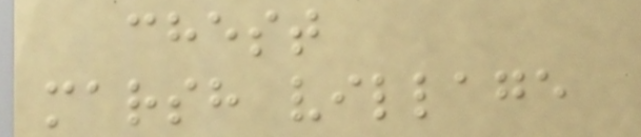chest
marsh village
